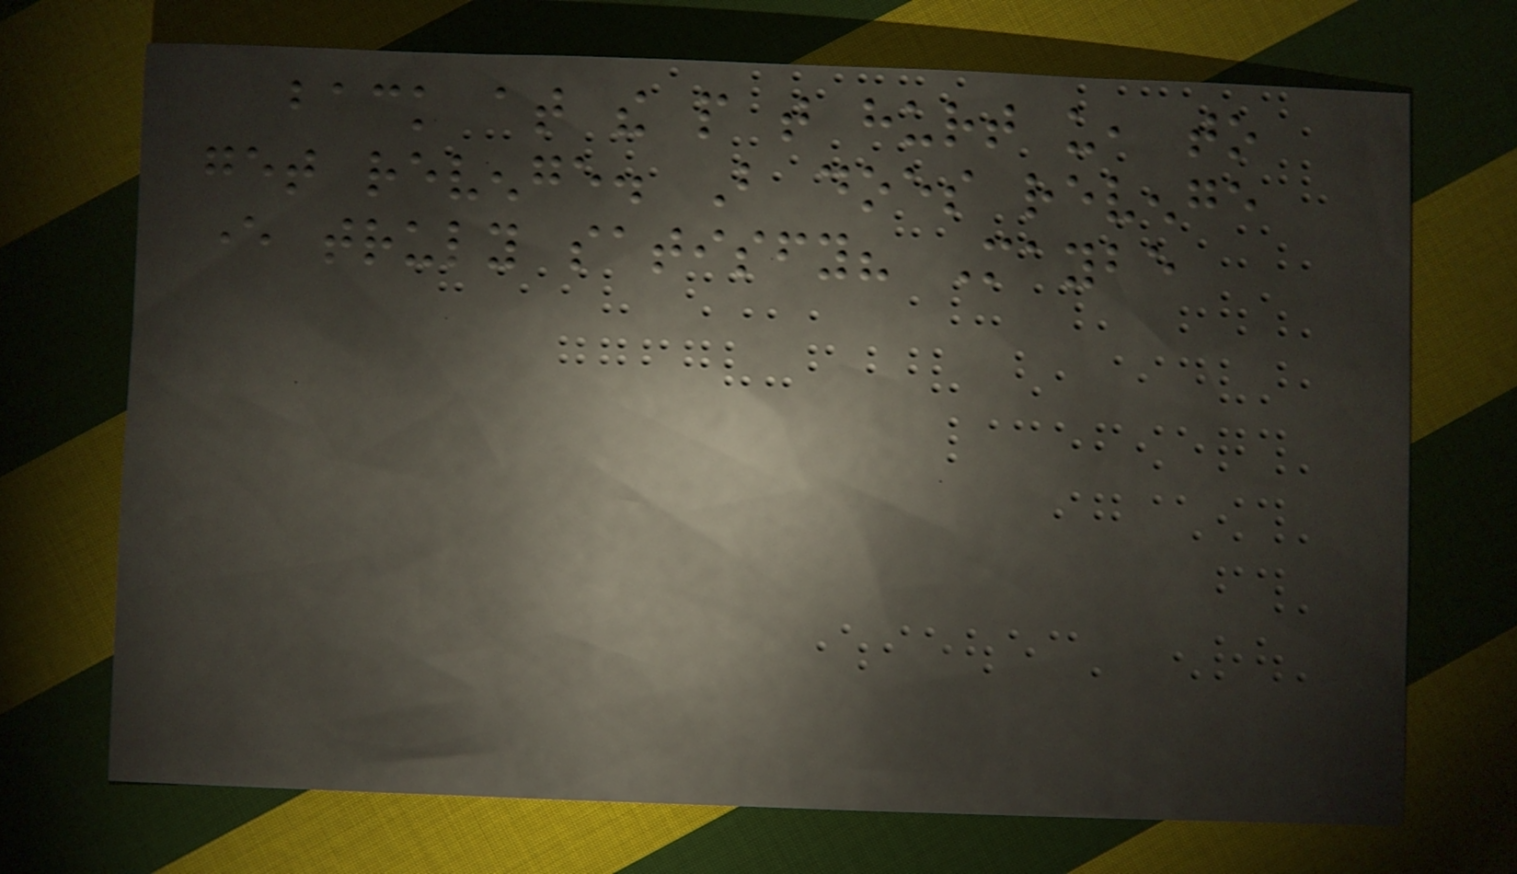back at the people that hurt us, to
get revenge. But does revenge
ever truly satisfy? Maybe
